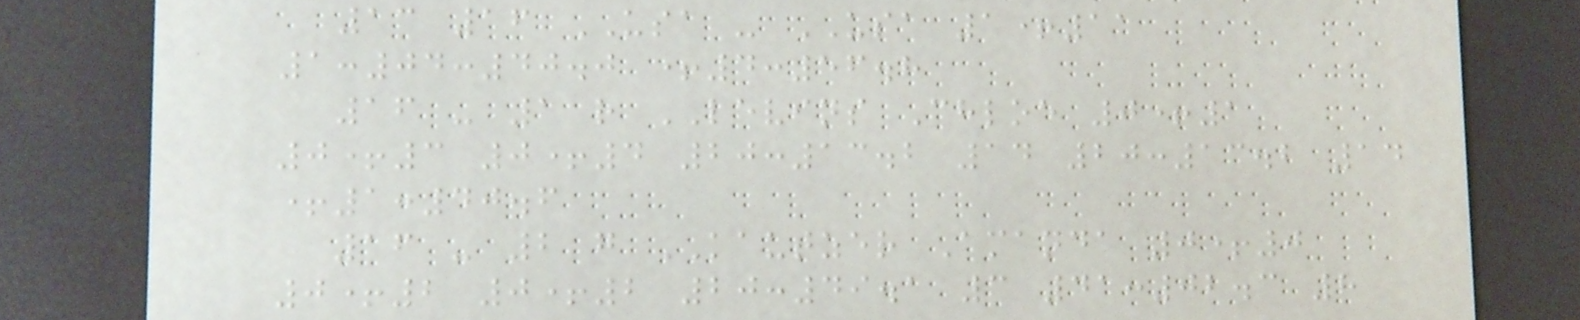13 16 USA - USA 1+11
1:04:40.0 +4:56.8
16 - 1 r LEVINS Chloe 0+1
0+3 0+4 20:13.2 14 20:13.2 14
+1:40.6
16 - 2 g KAUTZER Amanda 0+0
0+2 0+2 20:49.1 3 41:02.3 8
